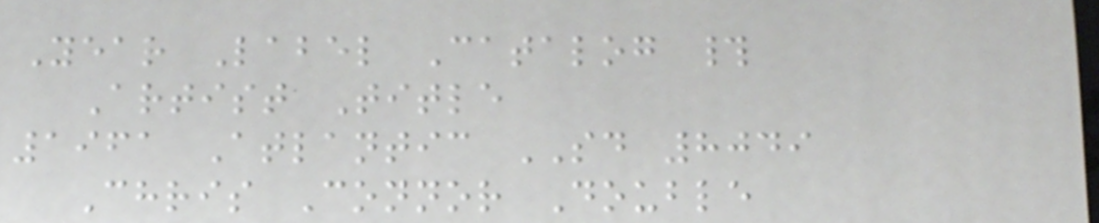Year Label Catalog #
Artist Title
1961 Atlantic SD 8049
Chris Connor Double
